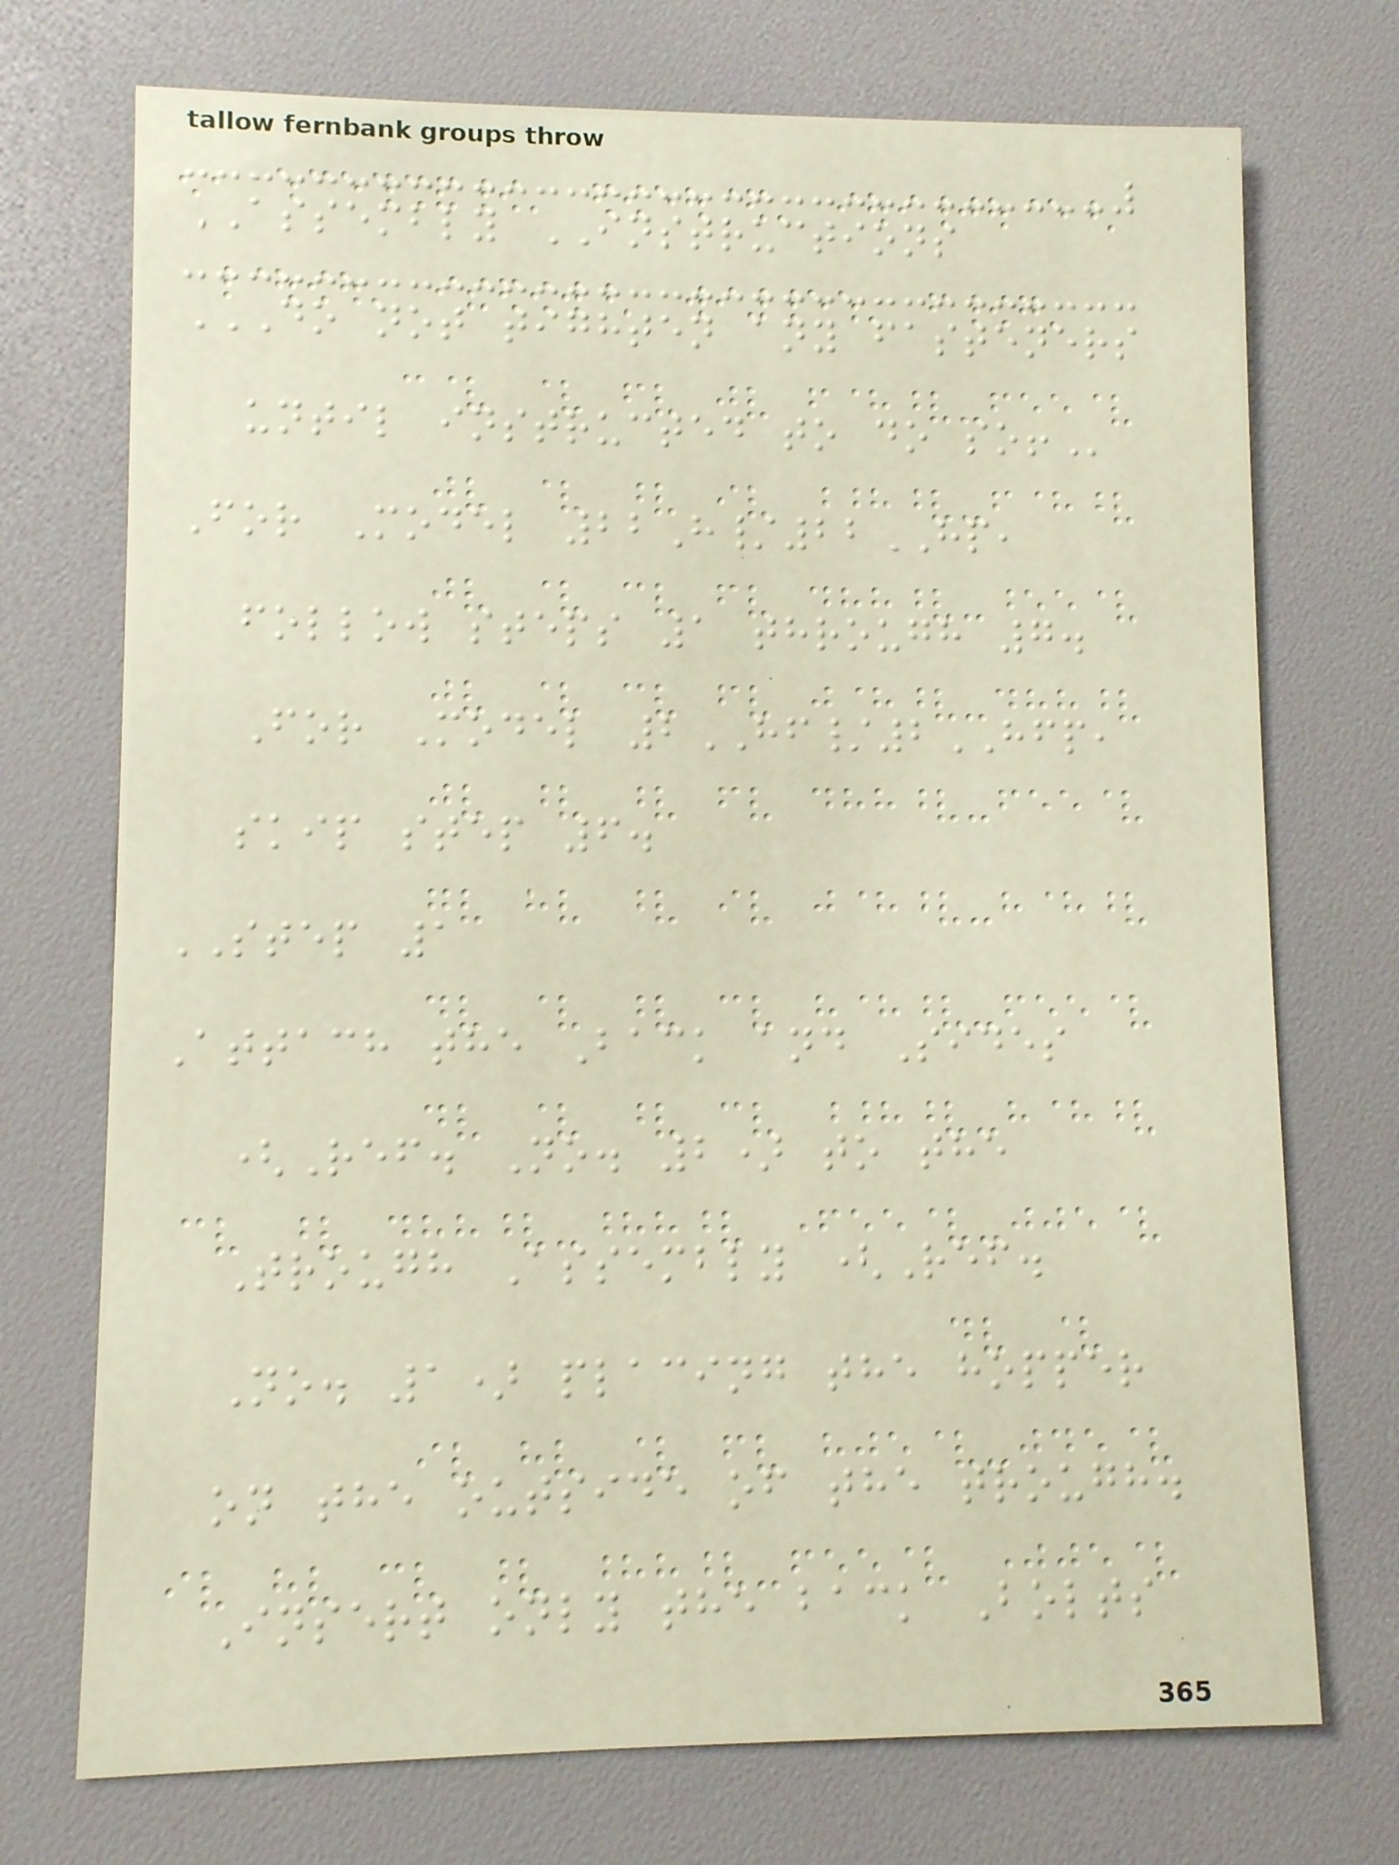ASSEMBLY INSTRUCTIONS
DO NOT TIGHTEN ANY FASTENERS
UNTIL INSTRUCTED TO DO SO!
For Model 22H/22HP,
follow steps 1 through 7.
For Model 2HF/2HFP,
skip step 6.
STEP 1
Attach the Back and Sides
(Ref. No. 2) to the
Trough Assembly (Ref.
No. 1) placing the hopper
on the outside of the trough.
Insert only the back Bolts
